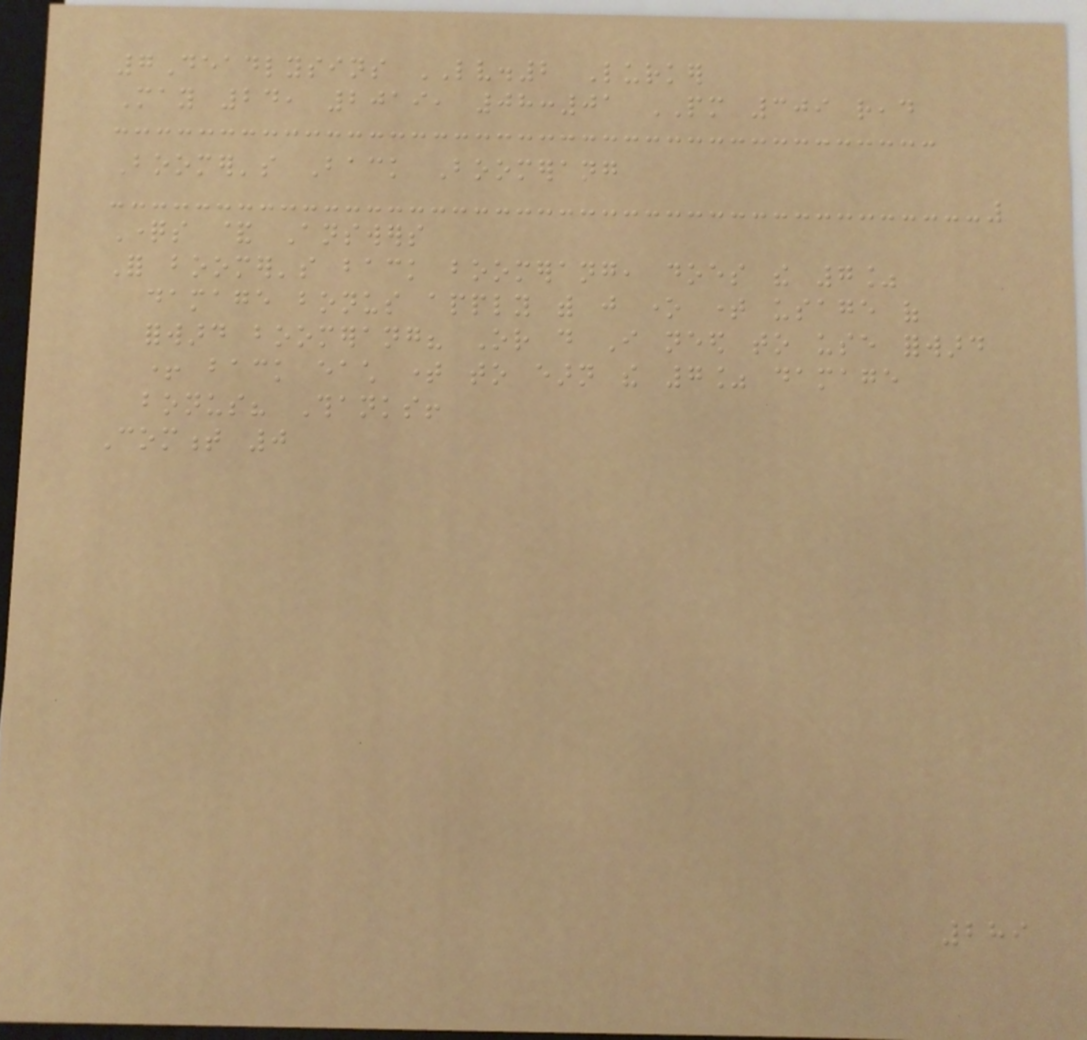7Deadlysins LV.2 Lurker
May 24, 2019, 08:01 PM 309 read
Boomer's Back Boomerang
Questions & Answers
For boomer's back boomerang, does the 7%
damage bonus apply with just one time usage of
forward boomerang? Or do I need to use forward
+ back each time to earn the 7% damage
bonus? Thanks!
Comment 0
289
